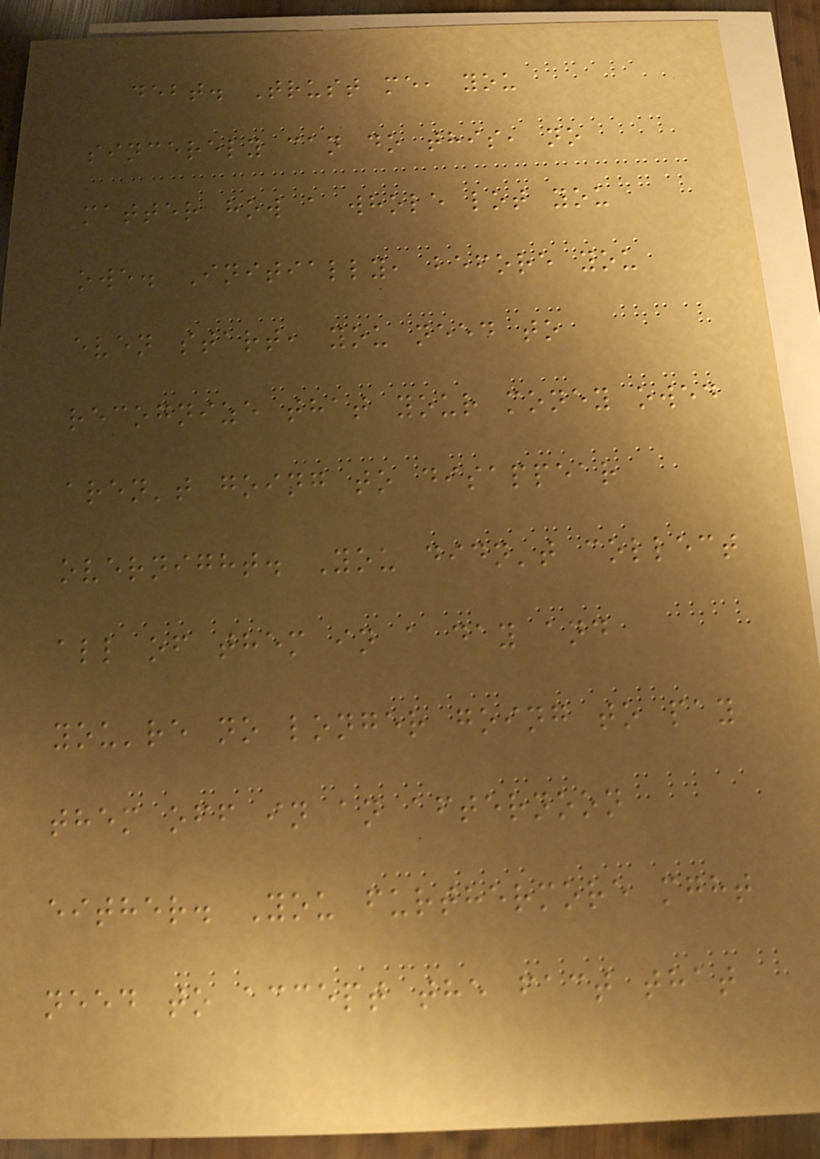debt. Trust me, you
sincerely can do this, no
matter how a whole lot you
owe. Initially, before you
even start, you need to
recognize that your money owed
aren't going to disappear
overnight. You didn't collect
all of them in a day and
you're no longer going to pay
them off in an afternoon
either. You furthermore mght
need to accept the fact that
